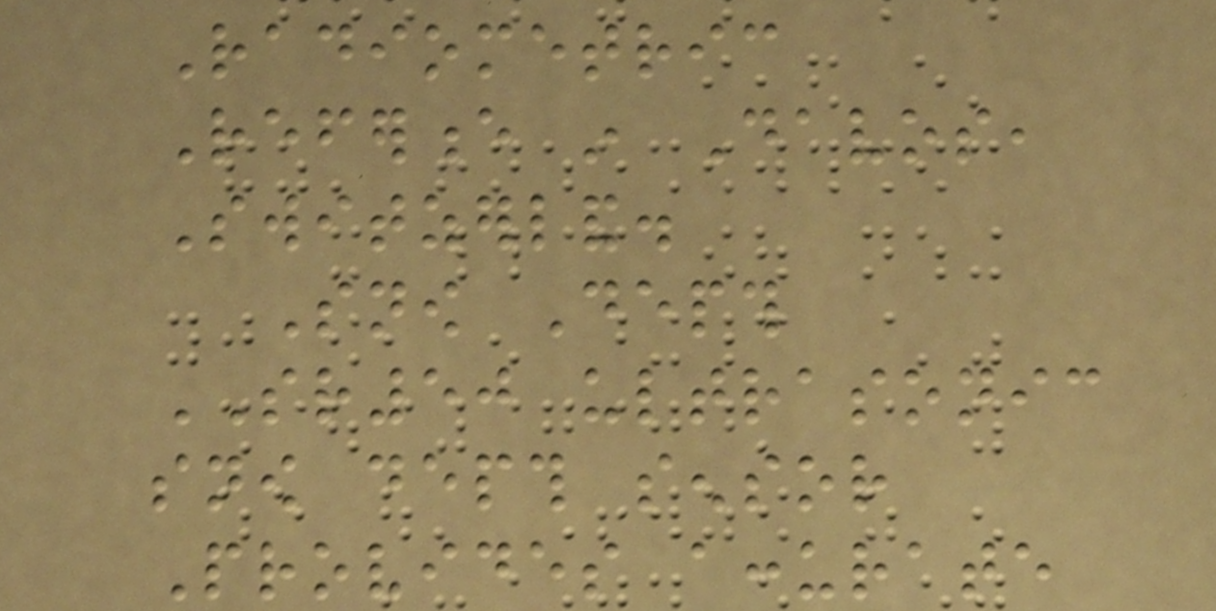Radiometric
Reference in Davos,
Switzerland.
Snow Depth
SR50 ultrasonic
snow depth sensor
Provides accurate
